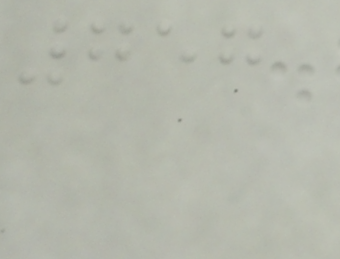757
